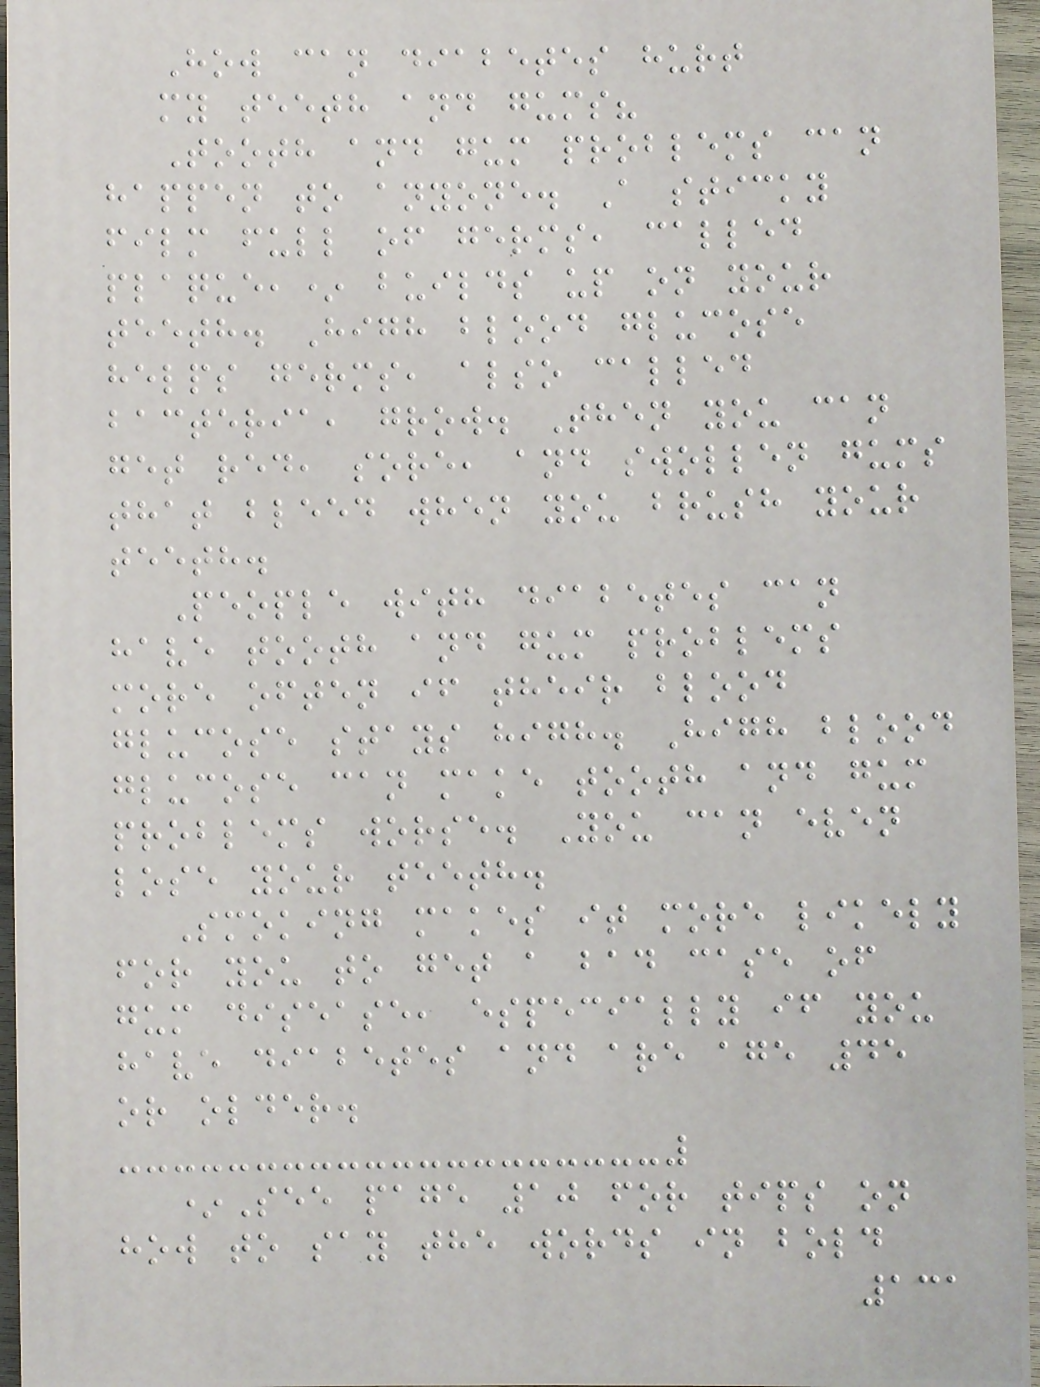How can diabetes hurt
my teeth and gums?
Tooth and gum problems can
happen to anyone. A sticky
film full of germs, called
plaque,* builds up on your
teeth. High blood glucose
helps germs, also called
bacteria, grow. Then you can
get red, sore, and swollen gums
that bleed when you brush your
teeth.
People with diabetes can
have tooth and gum problems
more often if their blood
glucose stays high. High blood
glucose can make tooth and gum
problems worse. You can even
lose your teeth.
Smoking makes it more likely
for you to get a bad case of
gum disease, especially if you
have diabetes and are age 45
or older.
*See page 10 for tips on
how to say the words in bold
131
